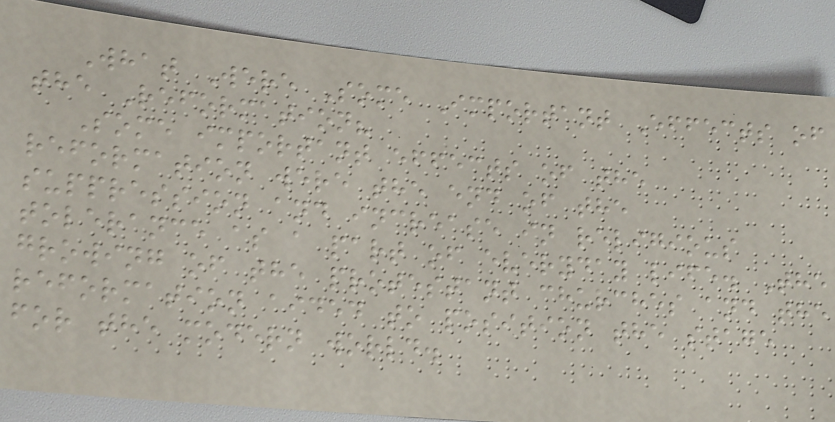What Were Some Important Effects of
the Reformation?
Some important effects of the
reformation were the end of the
suppression and increase in religious
tolerance as a part of everyday life. The
growing of the protestant churches and the
reformation aided to position the stage
for the modern world.
